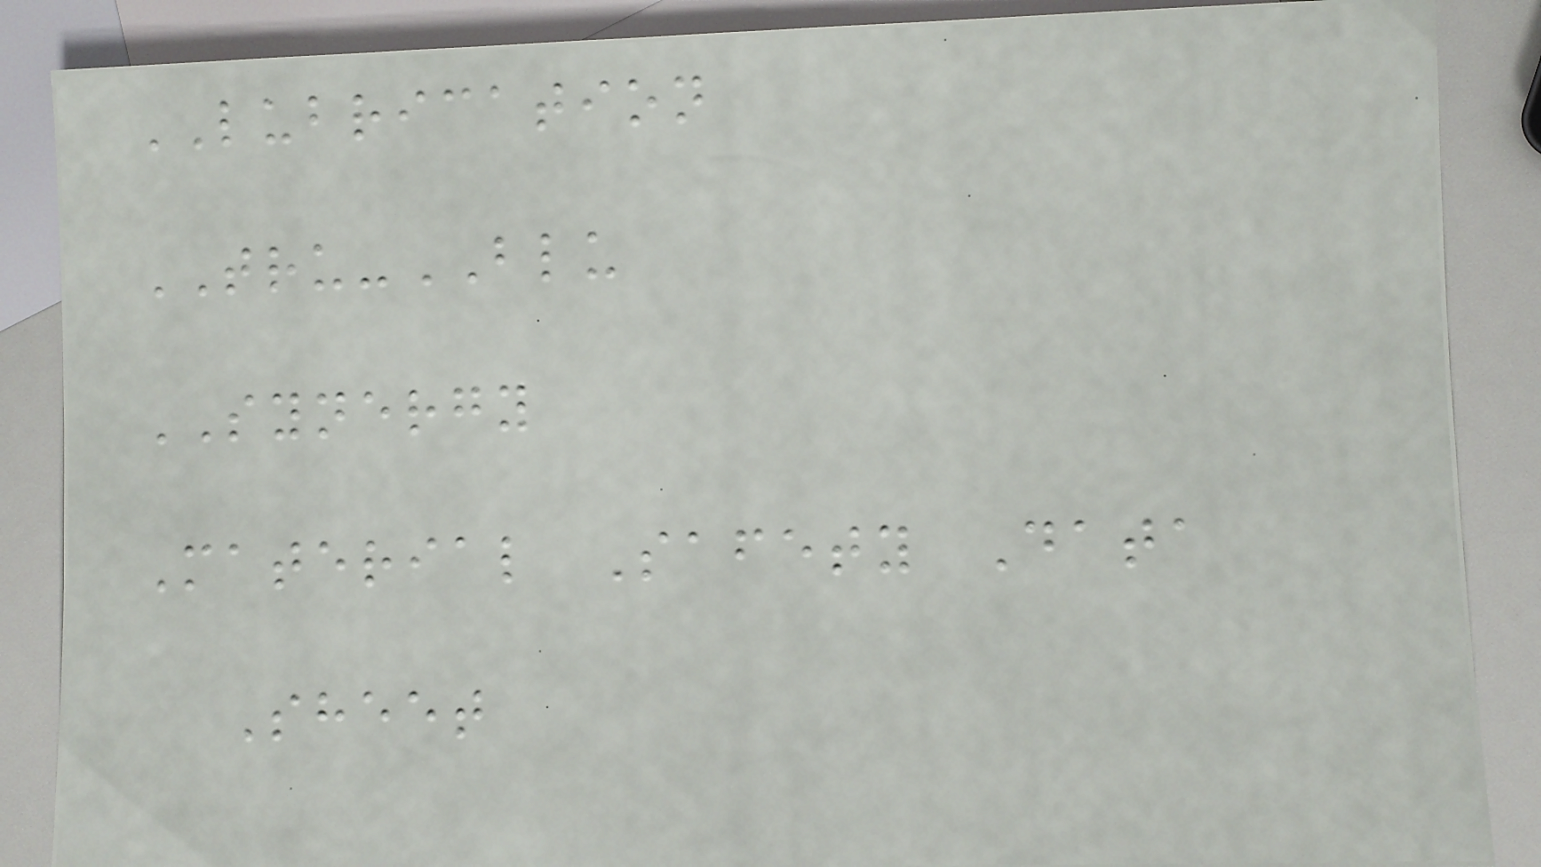LUBRICATION
TRU-BLU
SYNERGY
Material Safety Data
Sheet
